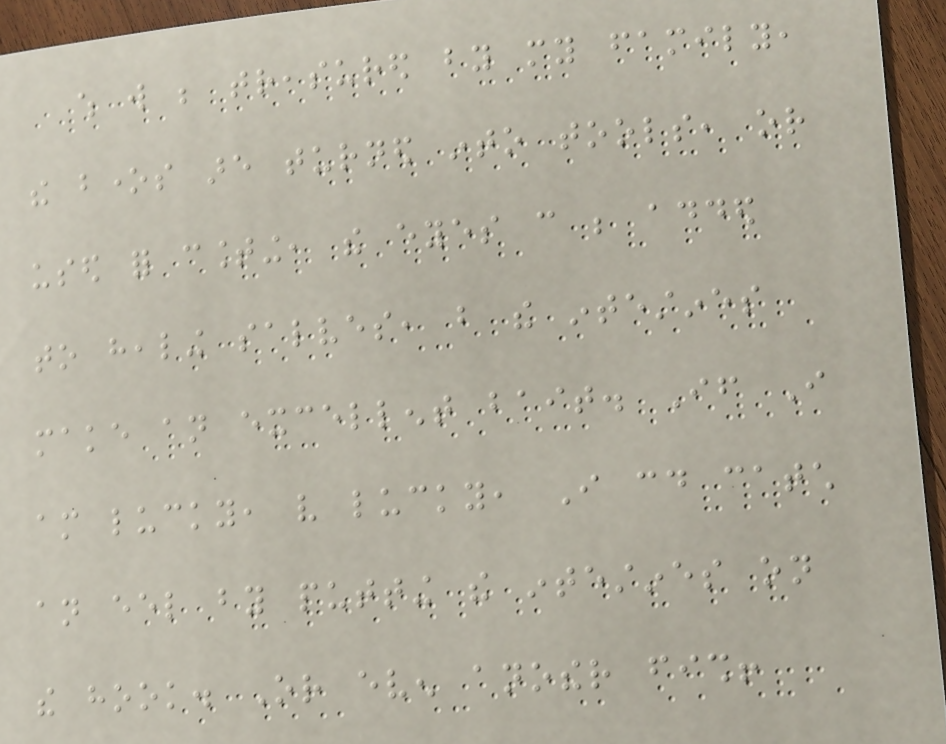which will be treasured by my family,
the bones are turned into tools, or
used for counting, the eyes can be added
to healing salves, but the intestines
make an excellent bait. If I
am lucky, very lucky, I could catch
an eel by putting the intestines on
the hook. Or even another fish!
